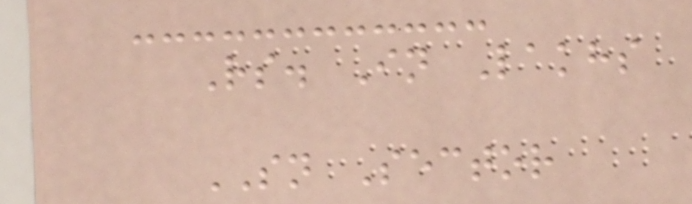Rs. In Lakhs
SN Sector
